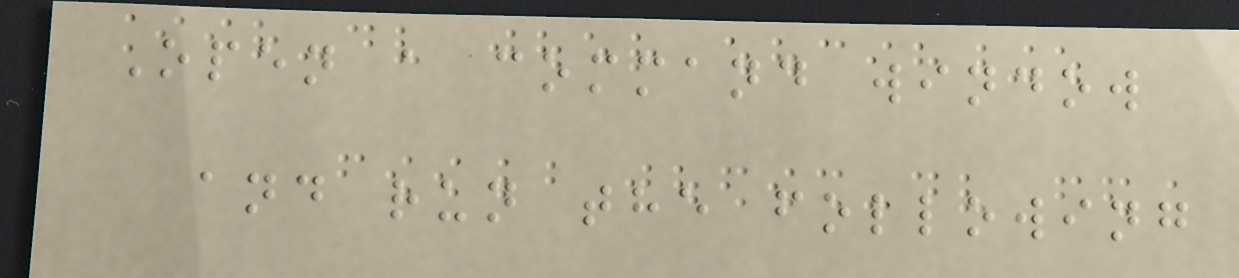Open a command window
and run the following
